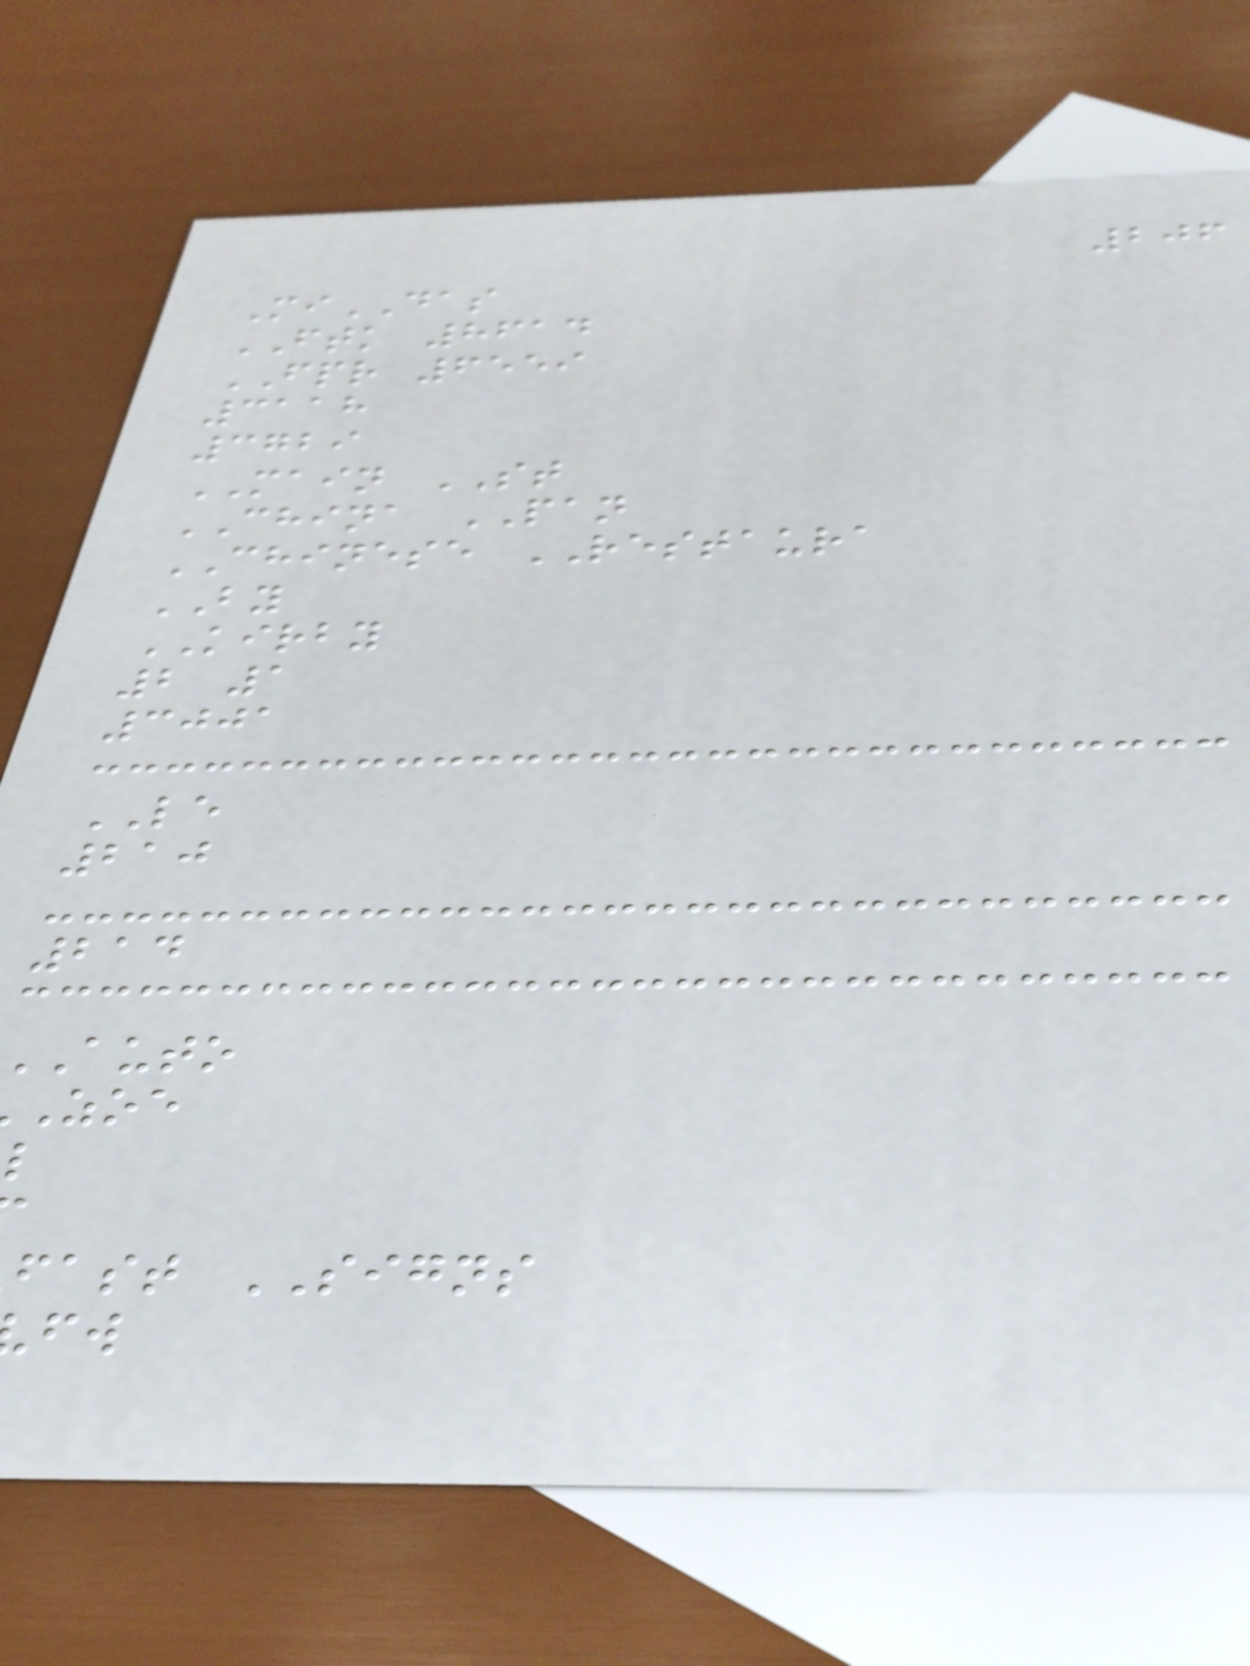206
MiDAS
FTK 8614
FPR 6559
3118
3729
MAIN ST
CHINA PAN
CHINESE RESTAURA
BY
KIRBY
2 1
3001
LE
210
214
auto
fast SIGNS
